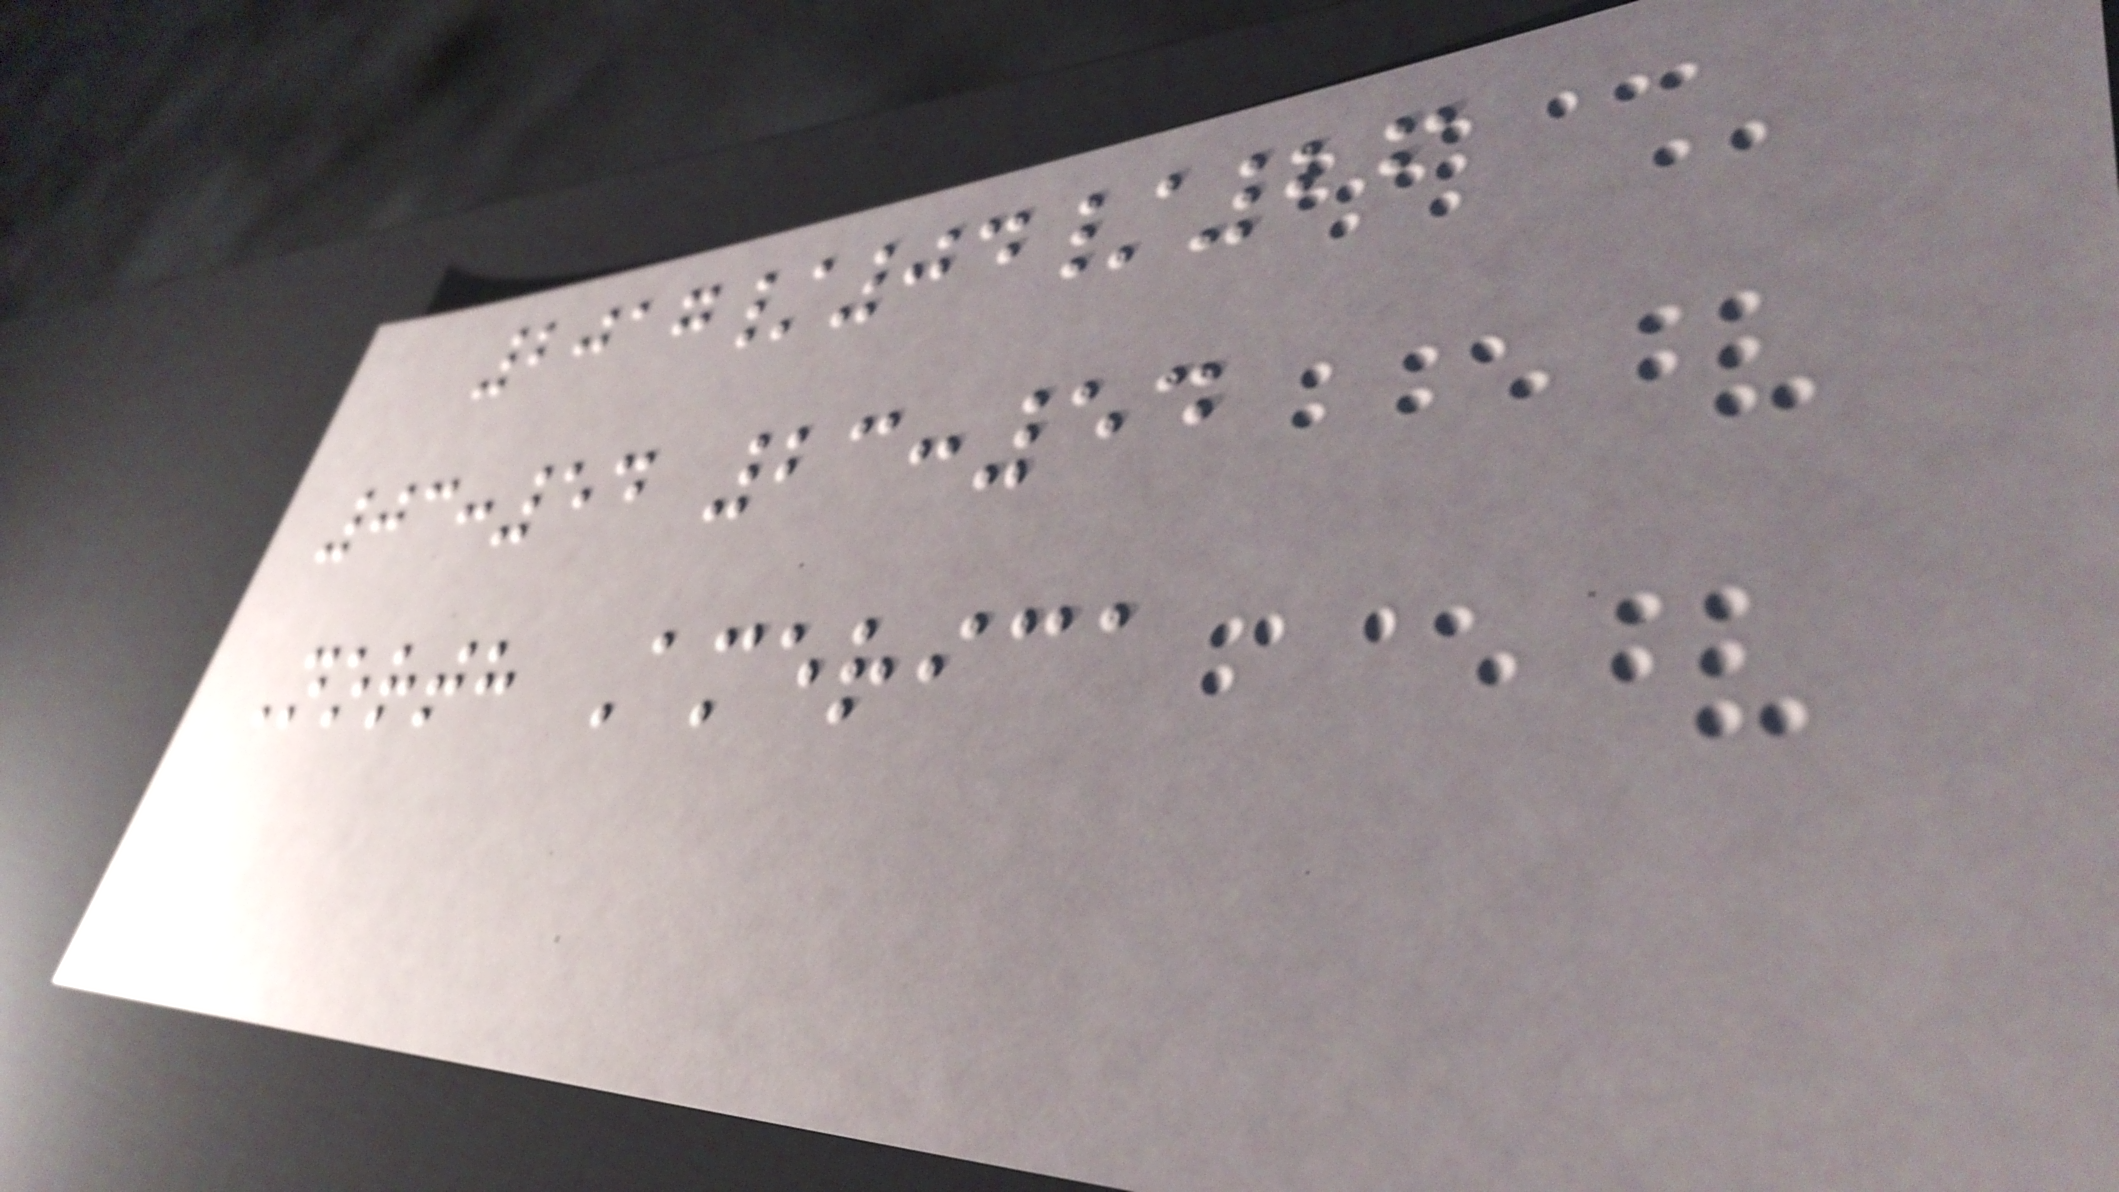2017/04/26
03:54 23:54
North America
